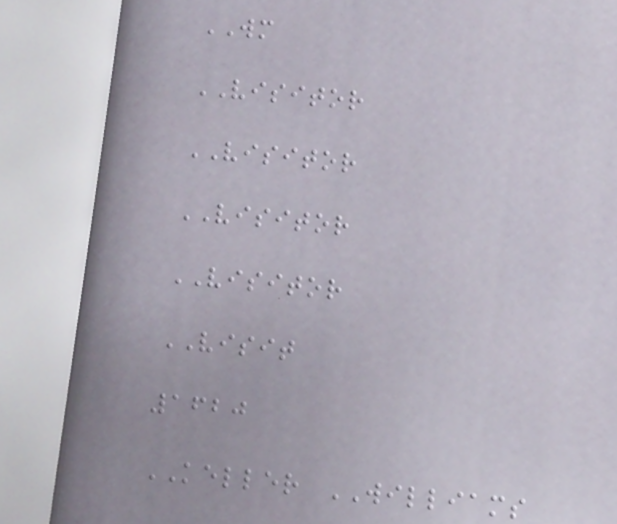WM
VISITOR
VISITOR
VISITOR
VISITOR
VISIT
1620
KELLER WILLIAMS
